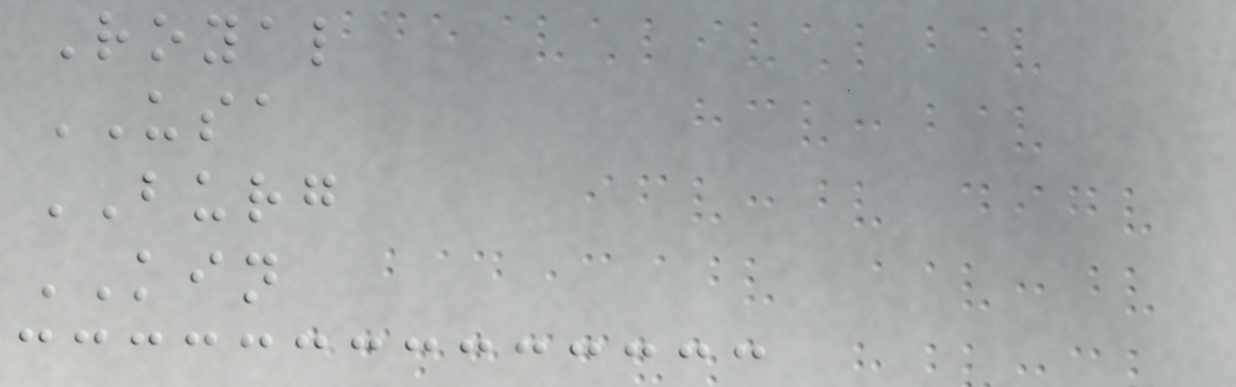Royal
USA
BURG
KIN
